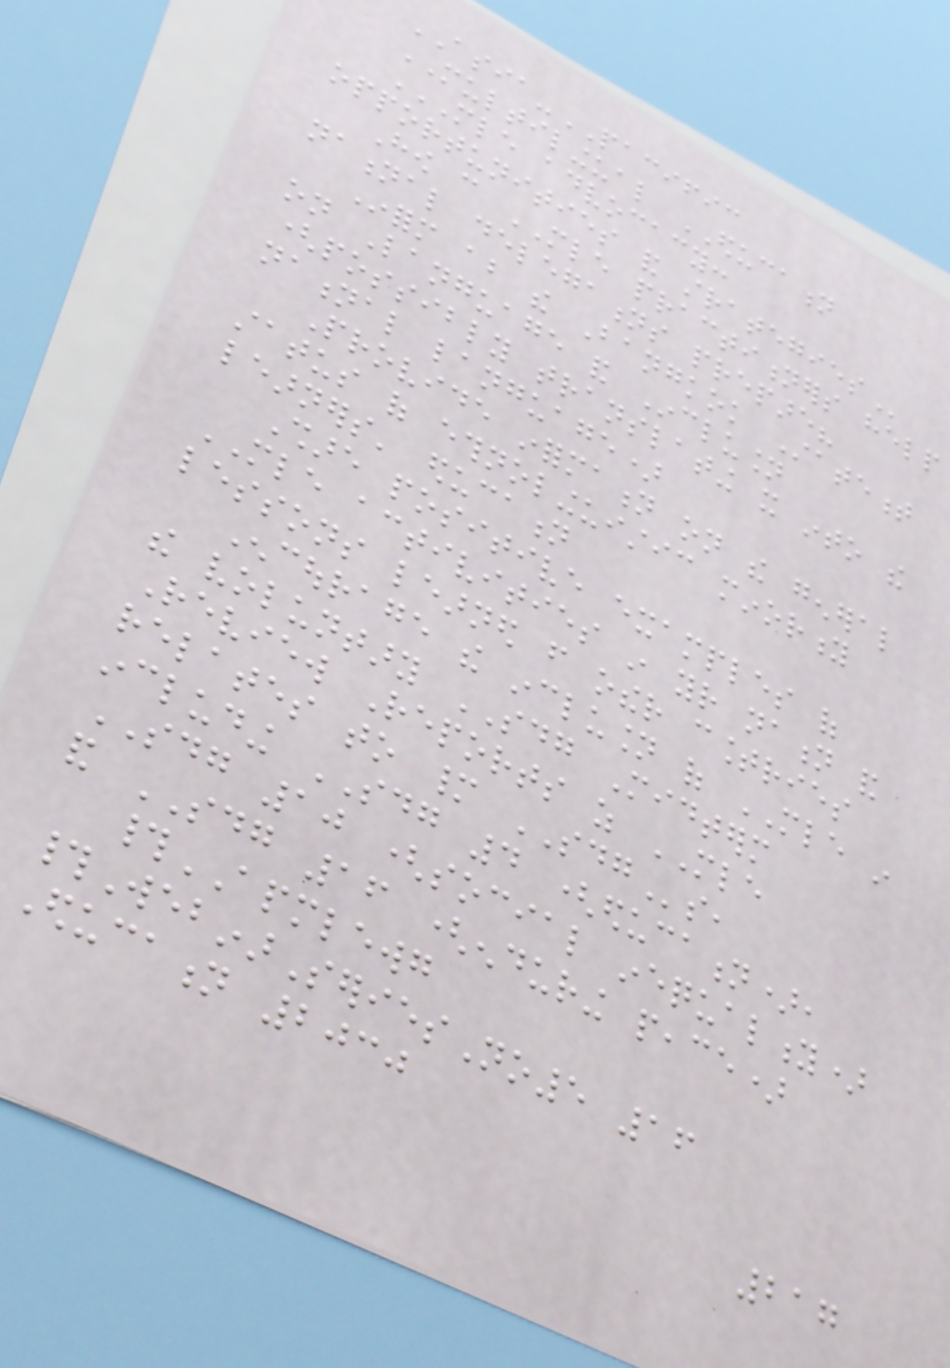ASIA-PACIFIC
MULTILINGUAL EDUCATION
MLE ADVOCACY:
OPPORTUNITIES AND STRATEGIES
How can MLE practitioners help
national delegations prepare?
Inform about the Bangkok Statement
on Language and Inclusion
(possibly translating it into the
national language)
Provide information on the general
status of ethnolinguistic minority
learners' education
Share positive examples of
MLE activities in your nation and
lessons learned from other countries
Encourage the inclusion of MLE in
the voluntary SDG Midterm
Review Reports as MLE
relates to many SDGs,
including SDG 4 (education),
SDG 10 (social inequality)
and SDG 16 (enduring peace)
#APMLEWG
#WebinarSeriesNo5 16
Education 2030
217
